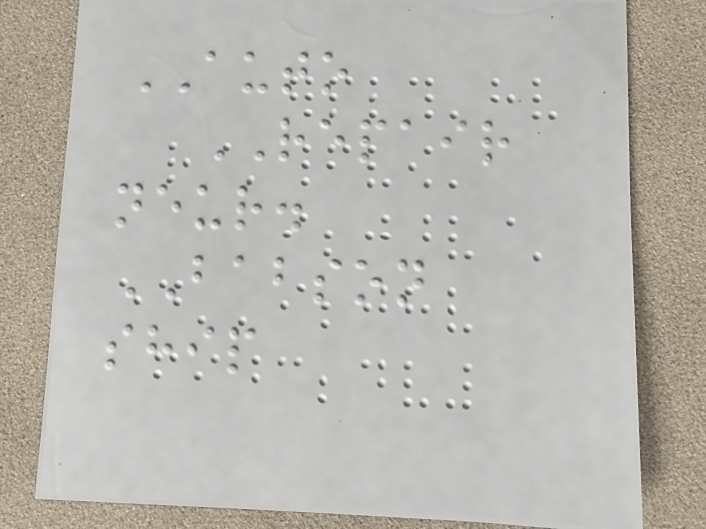AUTO
REPAIR
neur.
BABSON
ship
